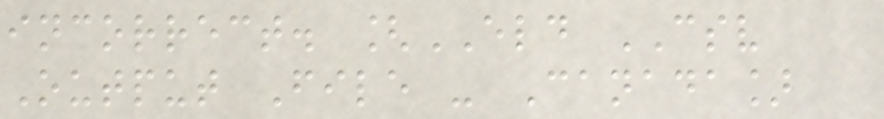incorrect. [ELD CSV
Output File - Canada]
